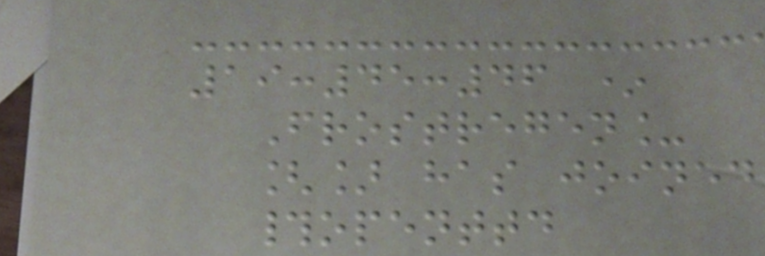19:45:46 *
Frostregen_
[] has joined
#openttd
